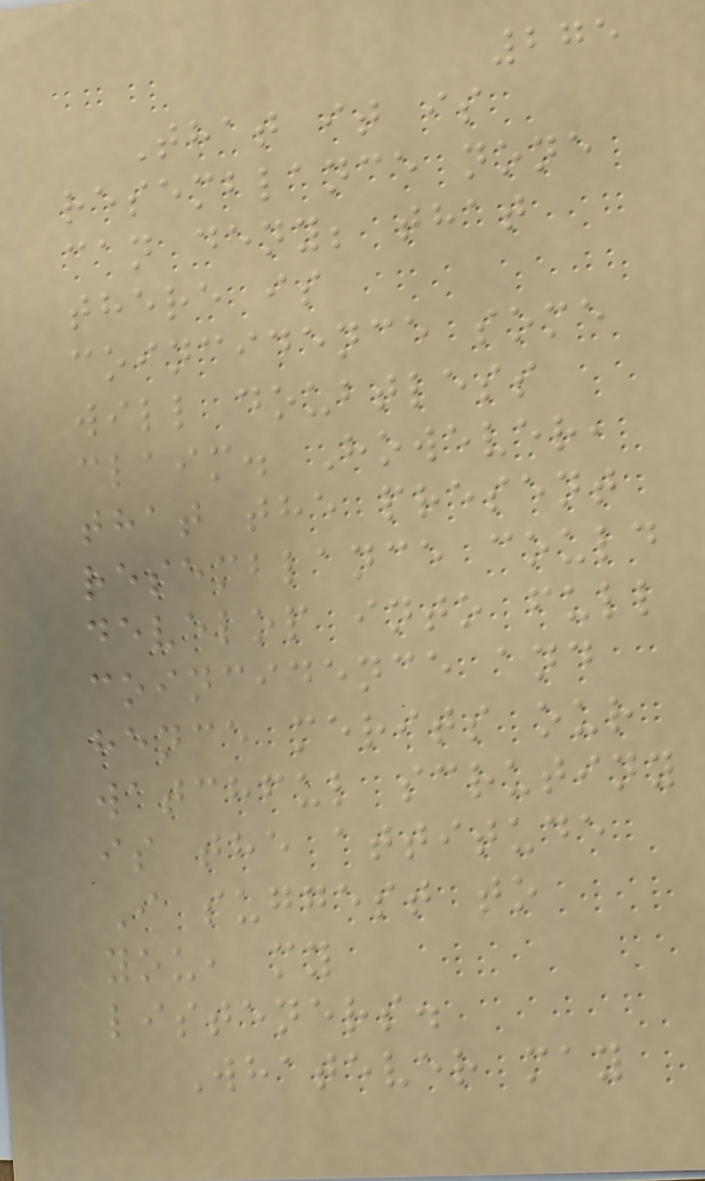275
That it is
resemblance none
can deny; that
there is
coincidence some
will doubtless
claim. However,
that the present
resemblance could
develop into full
coincidence and
hence merits our
watchful scrutiny
is the attitude
I suggest to
you, my
listeners.
Whatever may
